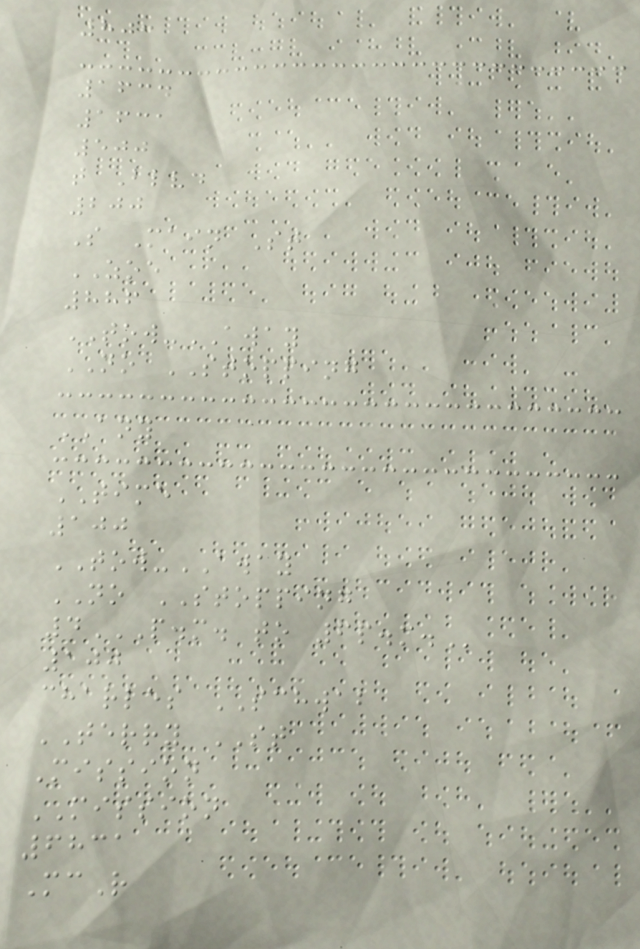803
1634
1631
500
t Blvd
200
S Main St
ZOE
886
TOW-AWAY
NO STOPPING
ANY
TIME
100
TOW-AWAY
NO STOPPING
4P.M. TO 6P.M.
100
charles SCHWAB
TERRY ST
Mission
MISSION
6831
McR
